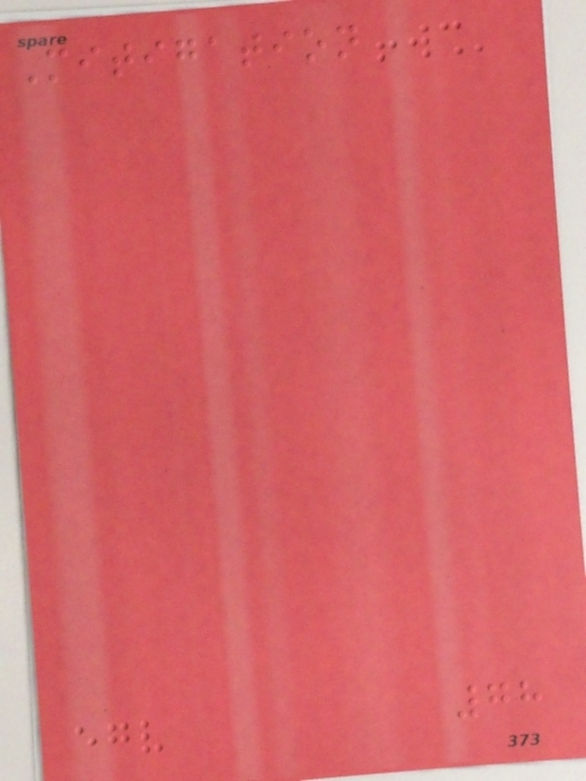Mitigation
78
